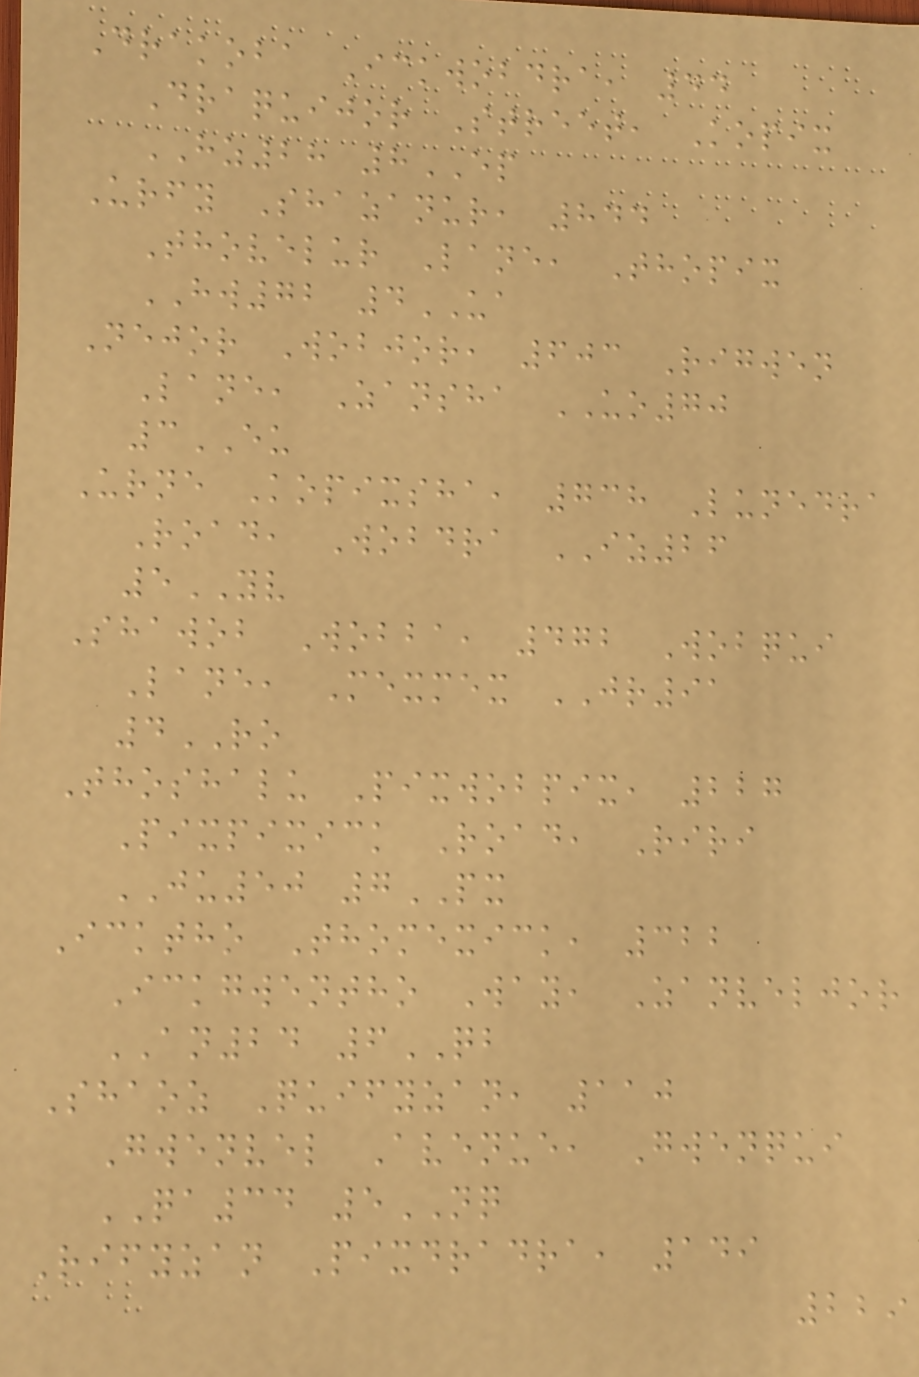Drakoba Ickwobdra, 44
Draquijor Street, Kopix
HZ28 8EP
Urfy Shazanur, 844
Thovelur Lane, Thopix
HW72 4UA
Nejor Wobjor, 603 Rigwen
Lane, Zansha UO70
3EU
Urne Kopixsha, 738 Lunedra
Road, Wobdra IZ26
5YV
Shawob Wobba, 472 Wobqui
Lane, Mexmex JR91
4RO
Thoshalu Pixwobpix, 227
Pixpixick Road, Riri
JU50 7PX
Icktho Thomexick, 322
Ickgwentho Way, Zanveljor
AN24 6QB
Shaoz Quifyzan, 110
Gwenvel Avenue, Gwenqui
QA34 5NQ
Rifyzan Pixdradra, 149
229
